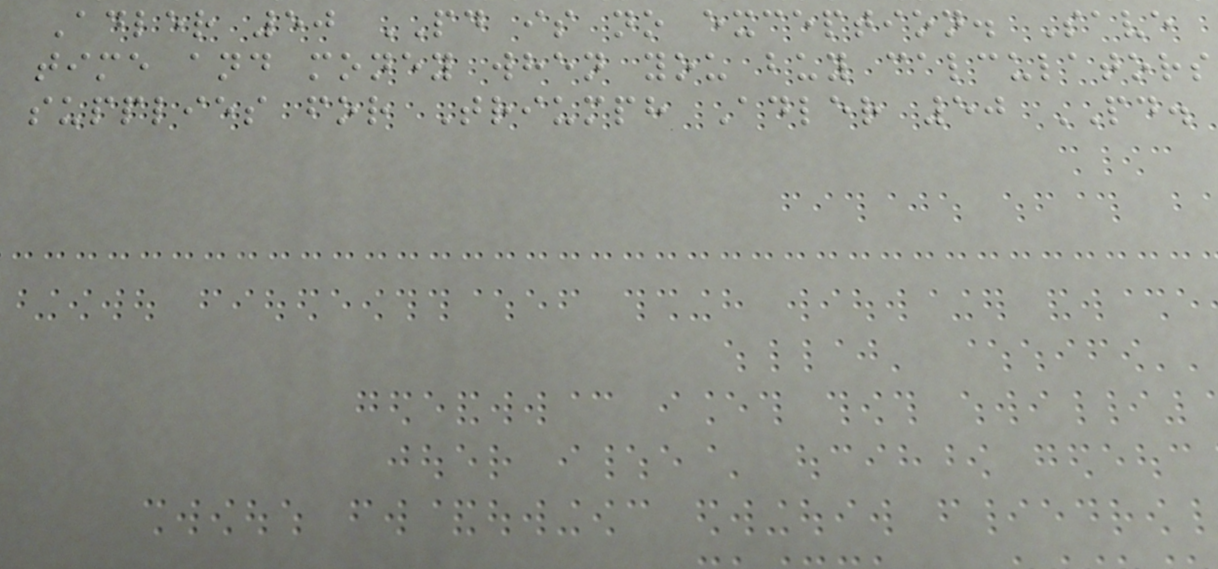Adler 50 PD is no exception. Save
time and money when you buy calculators
supplies for Triumph Adler 50 PD.
